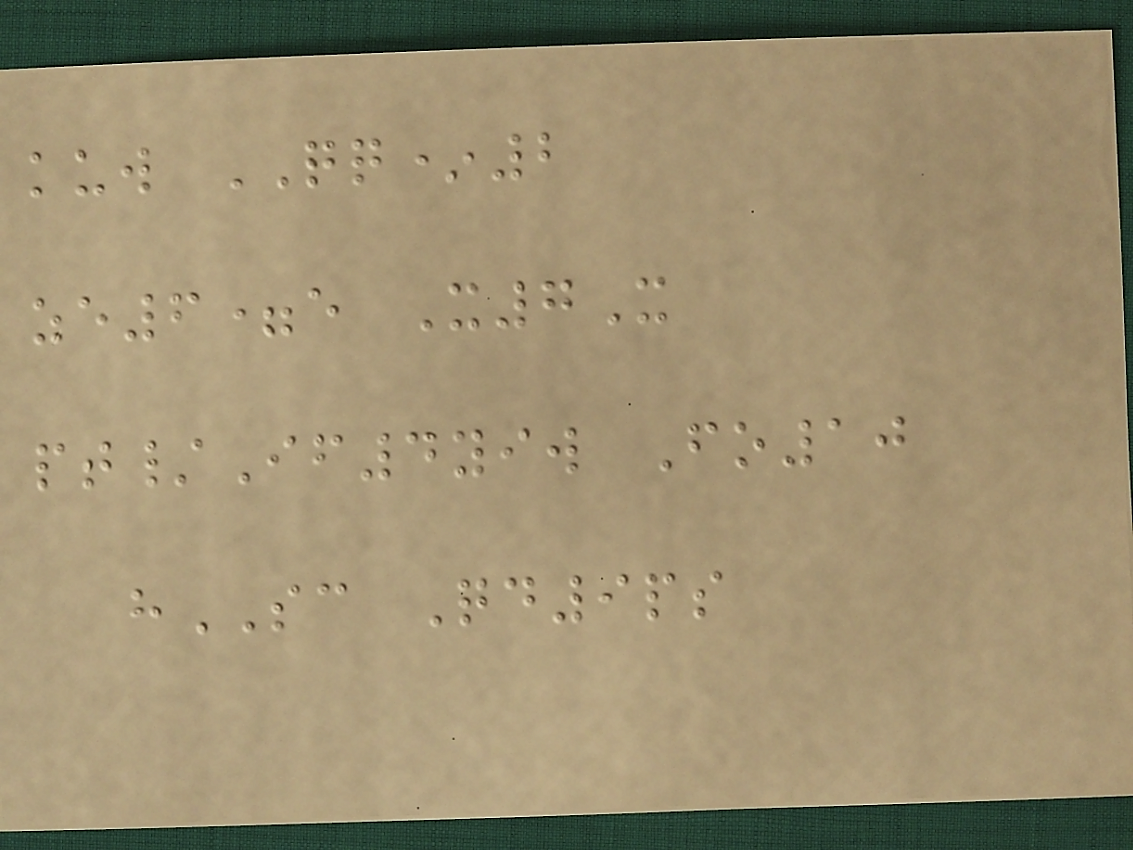kuw QQ*2
ze6=e X7X
pt/If4yiw Fo10
hSC Qd9ps
